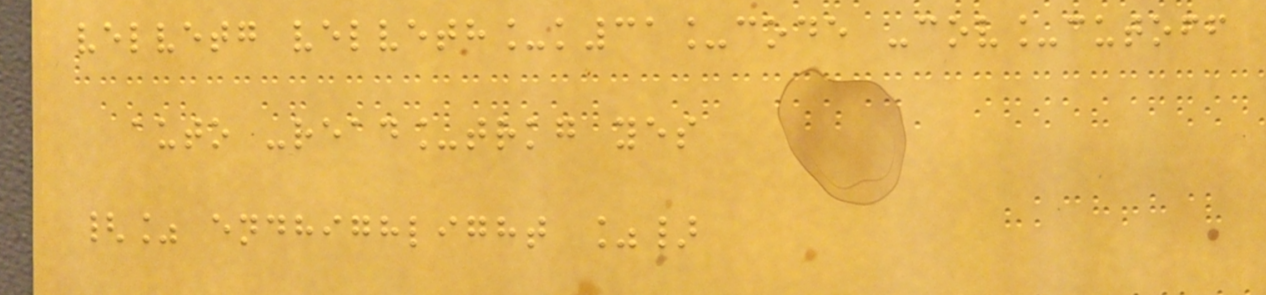velvetg velveth_k31_code -cov_cutoff
auto -read_trkg yes
{% endhighlight %}
